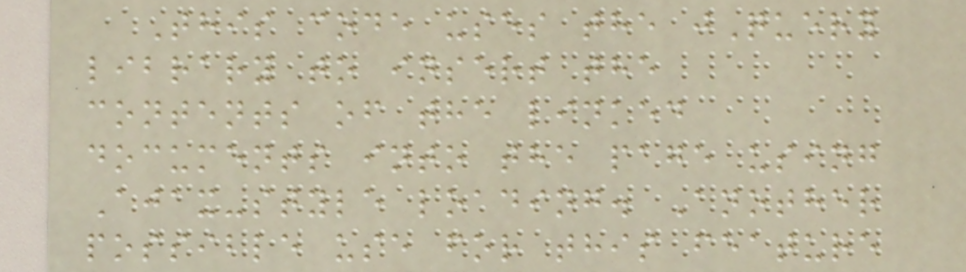This code uses the jQuery
library to insert the
contents of the linked
documents into the page using
Ajax-style loading. Another
possible use for this feature
